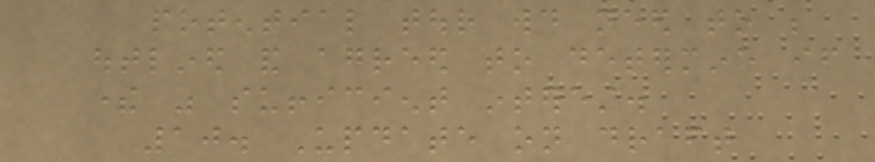potential tour would need to be
outlined and agreed to determine if
there was sufficient interest.
10. Update on draft
